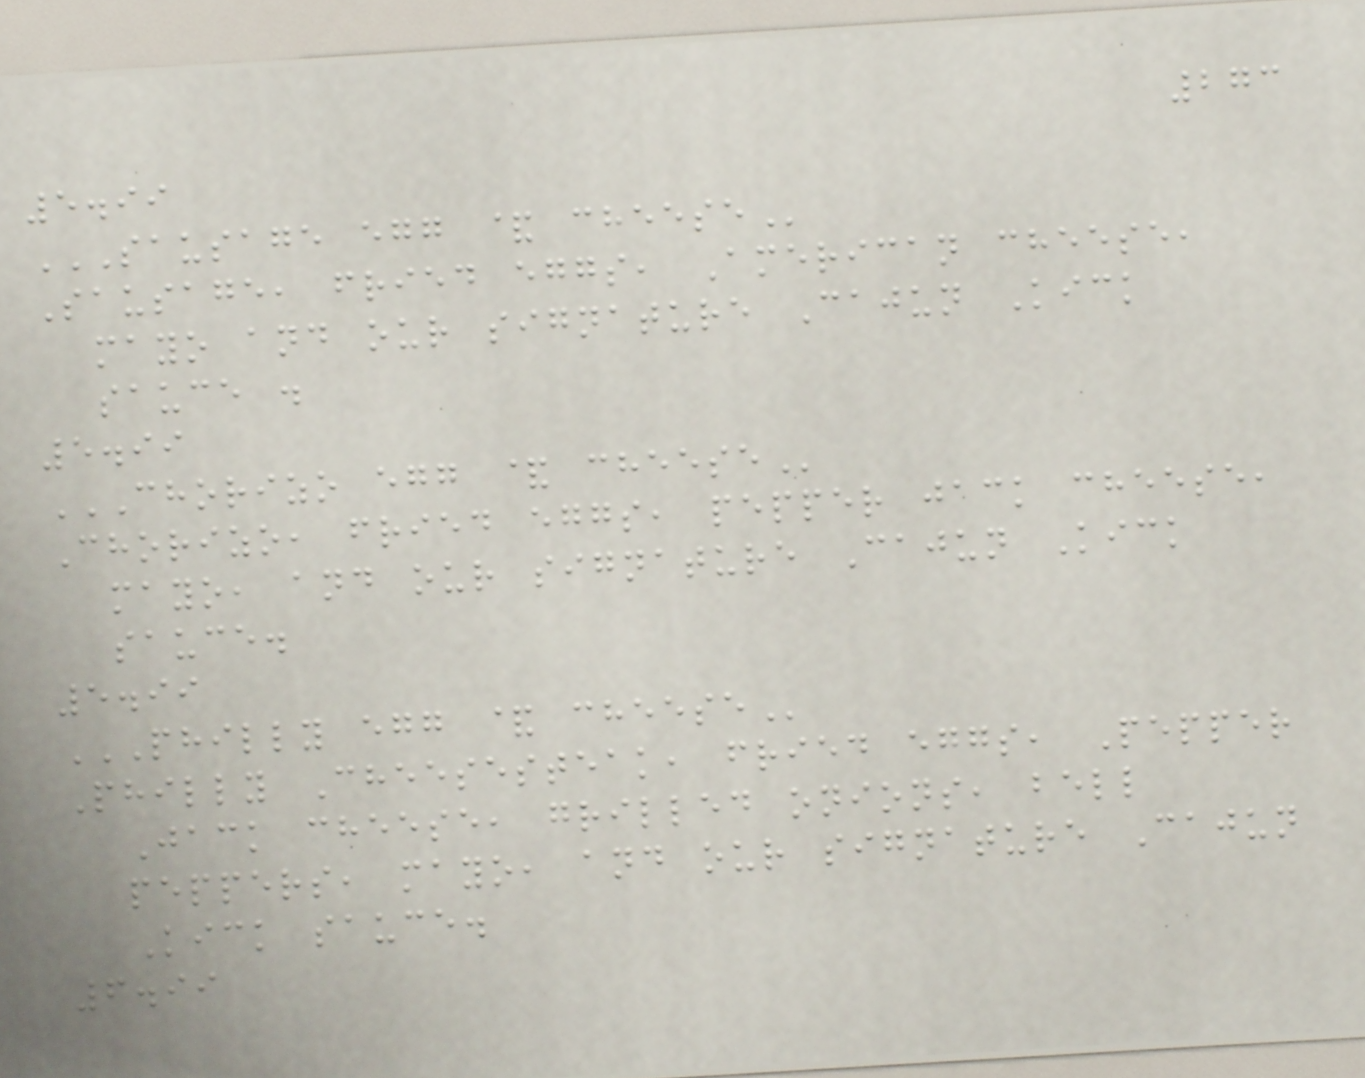273
5.99
SAUSAGE EGG & CHEESE
Sausage, fried eggs, American cheese,
mayo and our signature Cajun Kick
sauce .
5.99
CHORIZO EGG & CHEESE
Chorizo, fried eggs, pepper jack cheese,
mayo, and our signature Cajun Kick
sauce.
5.99
PHILLY EGG & CHEESE
Philly Cheesesteak, fried eggs, Pepper
Jack cheese, grilled onions, bell
peppers, mayo, and our signature Cajun
Kick sauce.
6.99
